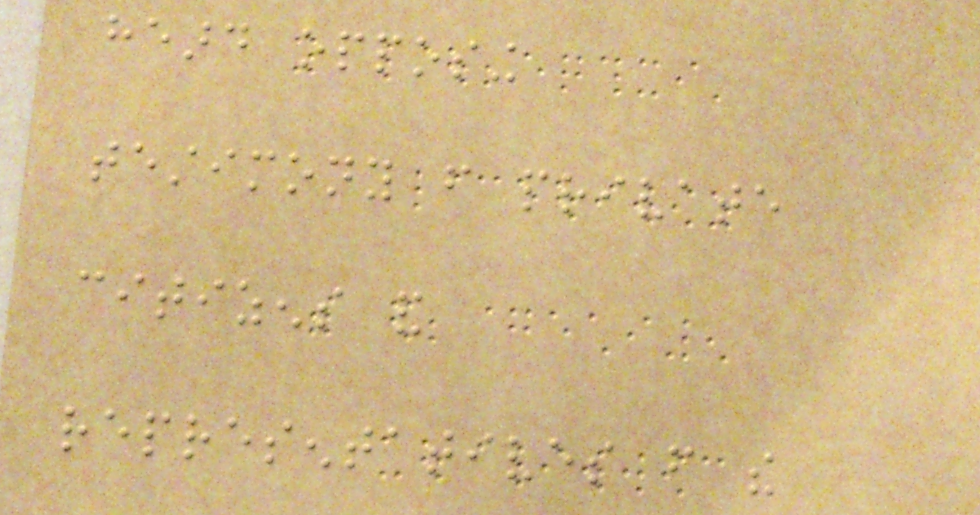heard opposing
testimony from private
citizens and
representatives from the
